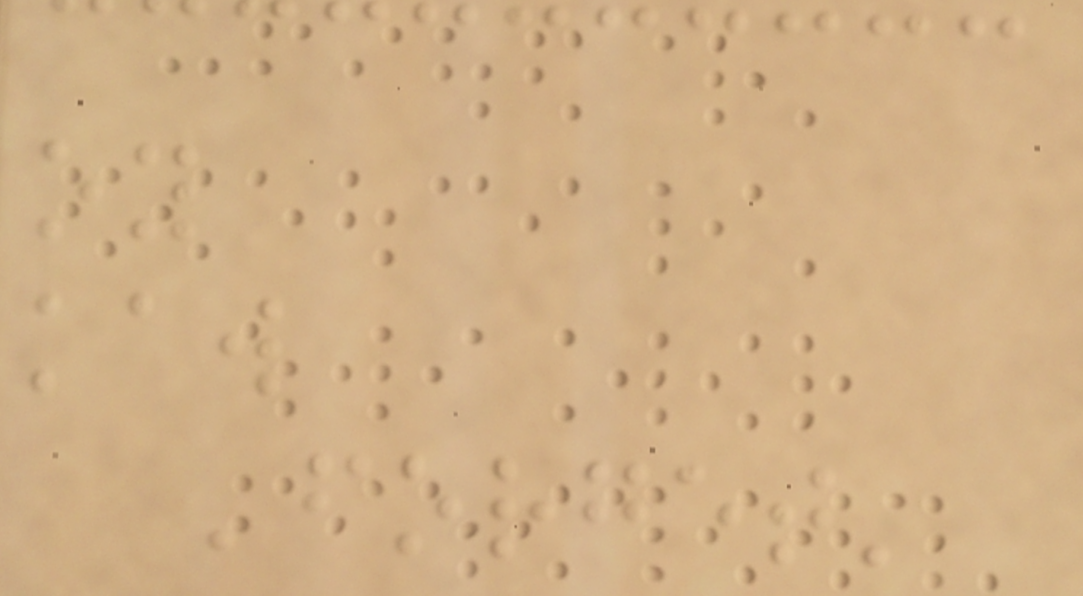oy
kaw
'forget'
